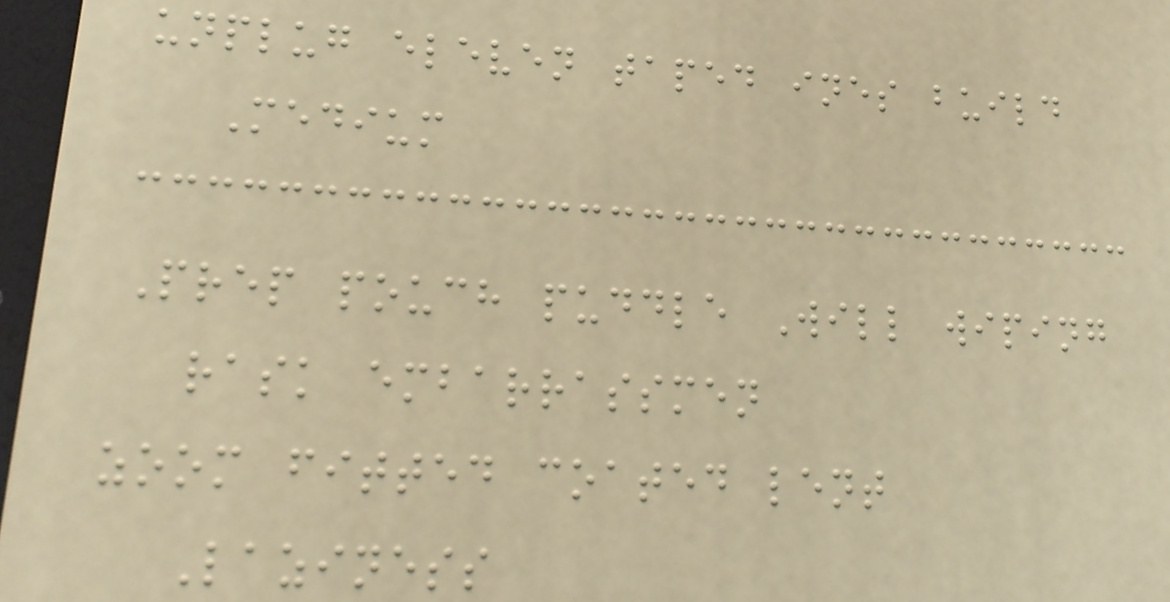unplug eleven taped ines build
Medium
Prep pouch puddle Will wiping
rask embarrassmen
zoom fitted coated lent
Laziness
